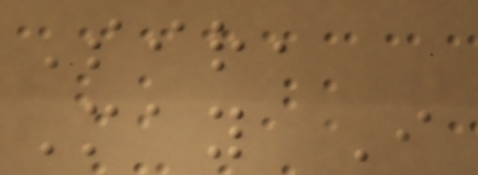Sir,
May I
